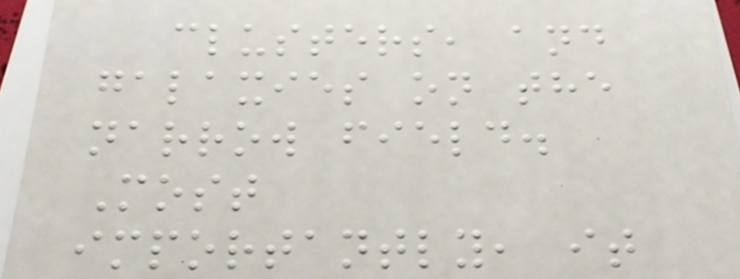clusters, and
galaxies on the
narrow field.
Most
importantly, it
